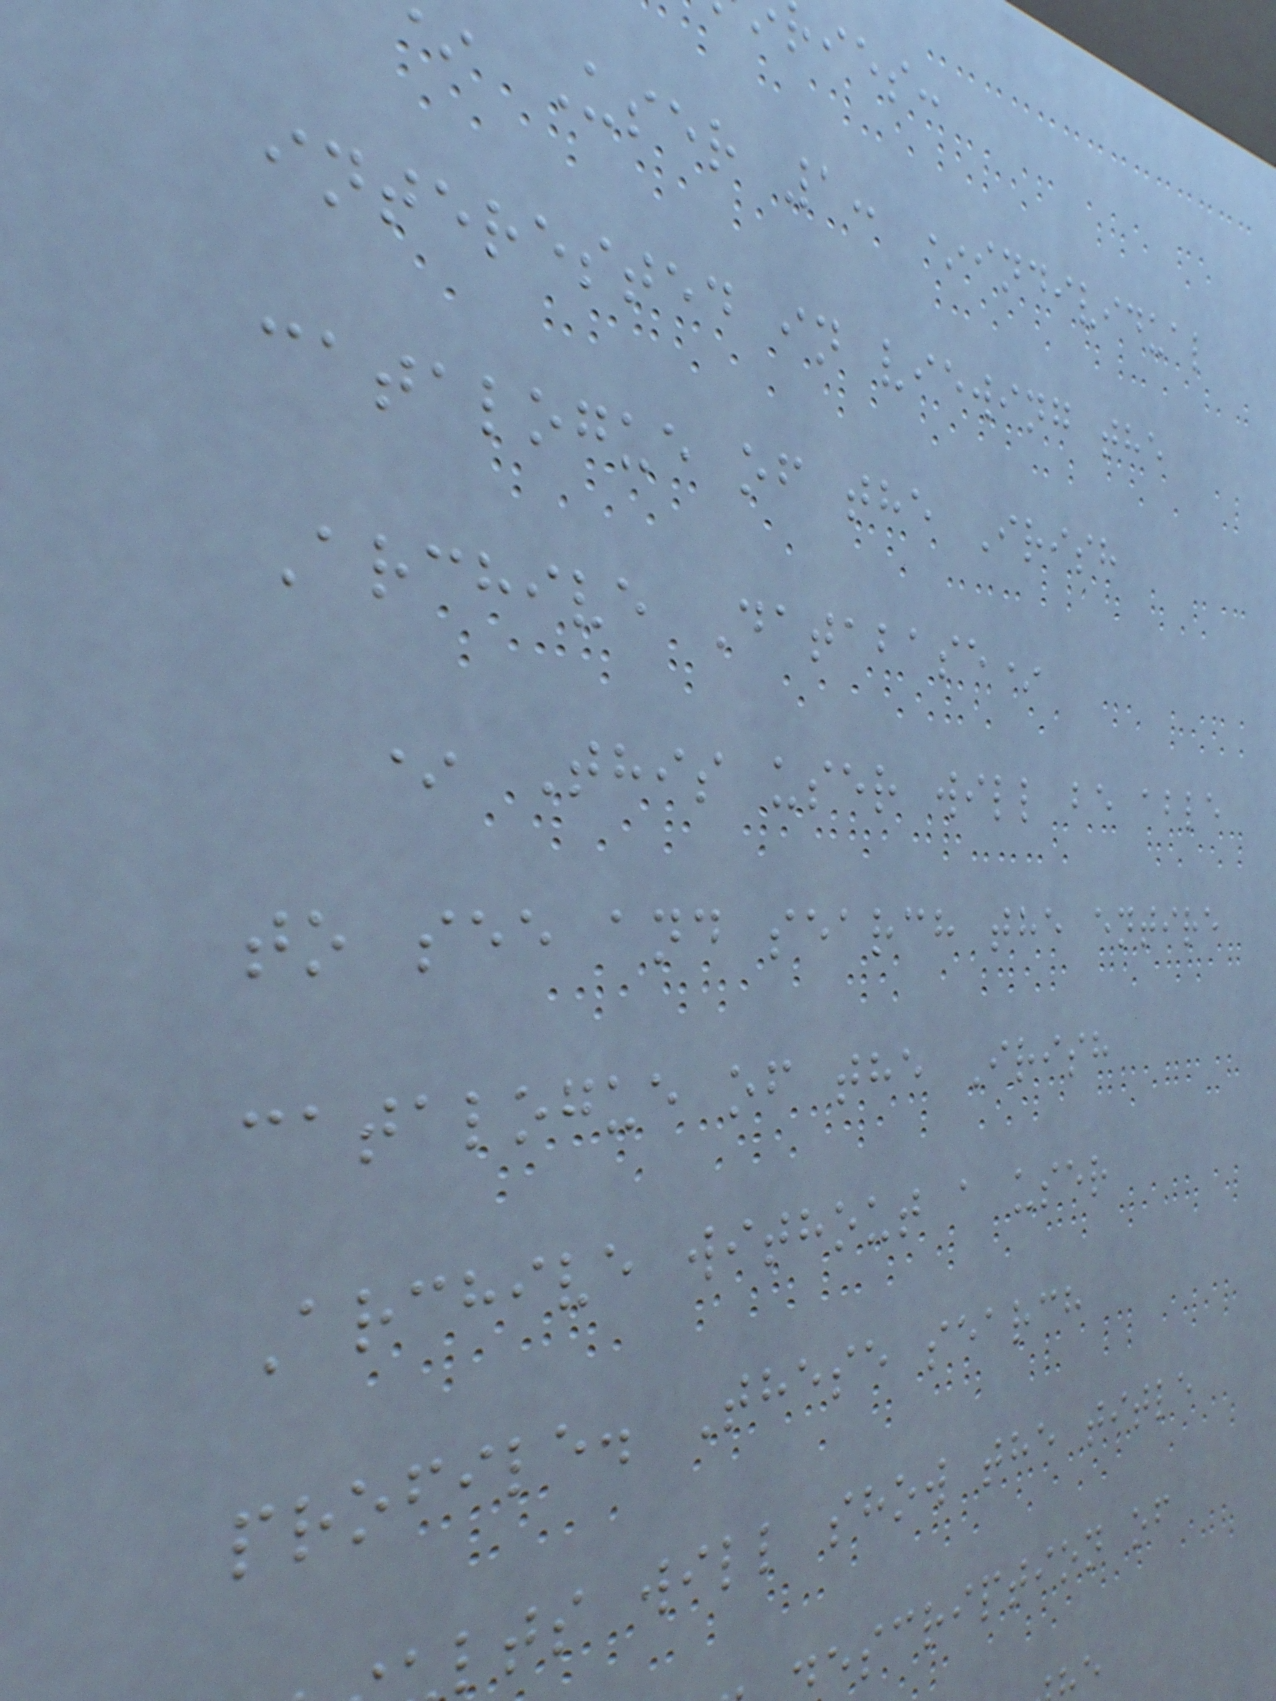ies:
User 1: *individual
interested in viewing the
catalogue of the Irish
Archive Database*
* This user will be able
to see and search the entire
catalogue of the Irish
Archive without a user
profile. These search
lts will show the title
escription of
